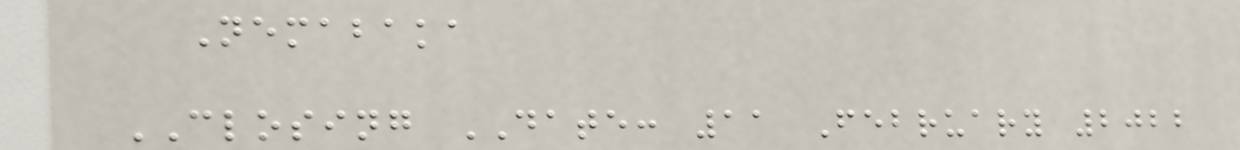Nemabaka
CLOSING DATE: 11 February 2022
